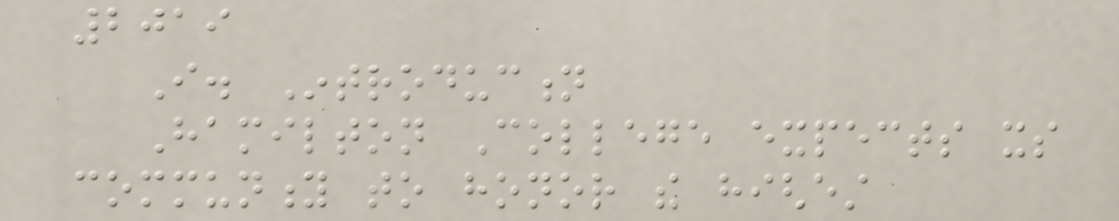2019
I. Introduction
Hamilton College expects its
community to honor the highest
